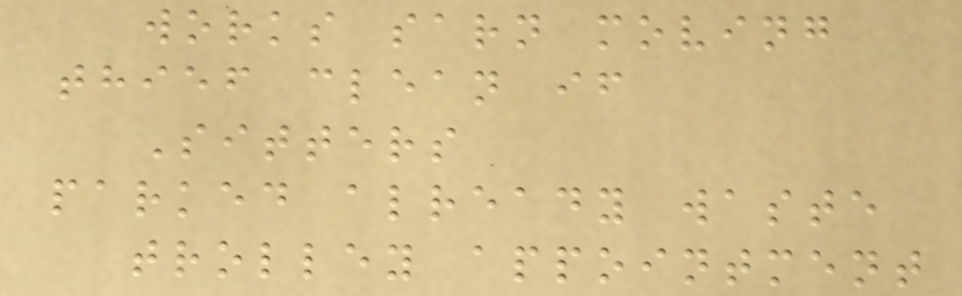works sarn moving
thief clean if
Sitters
parked already waste
trolley appointment
